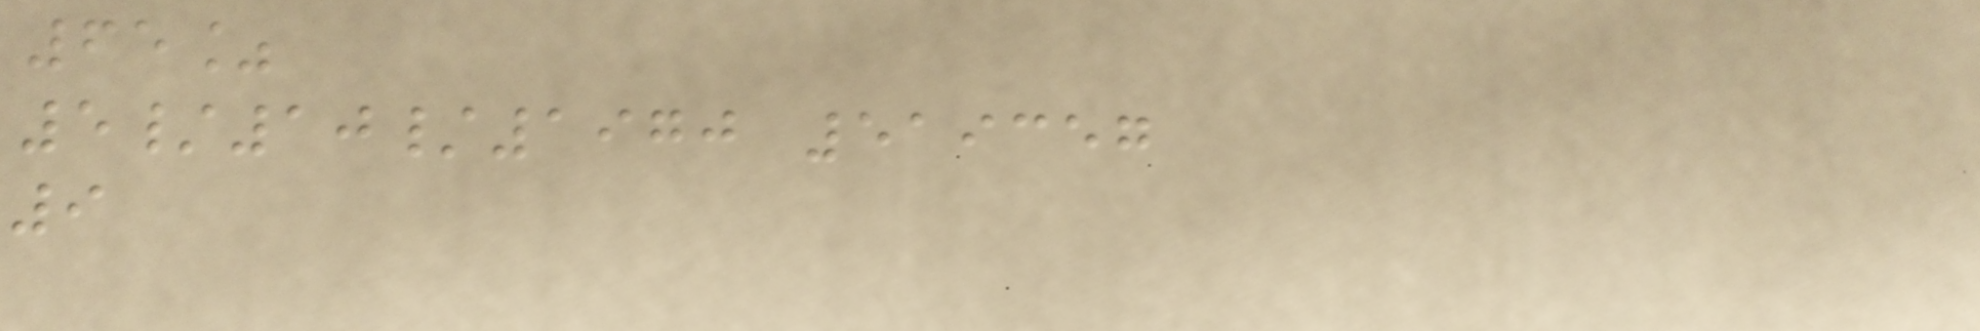65%
5/10/1970 519357
9
